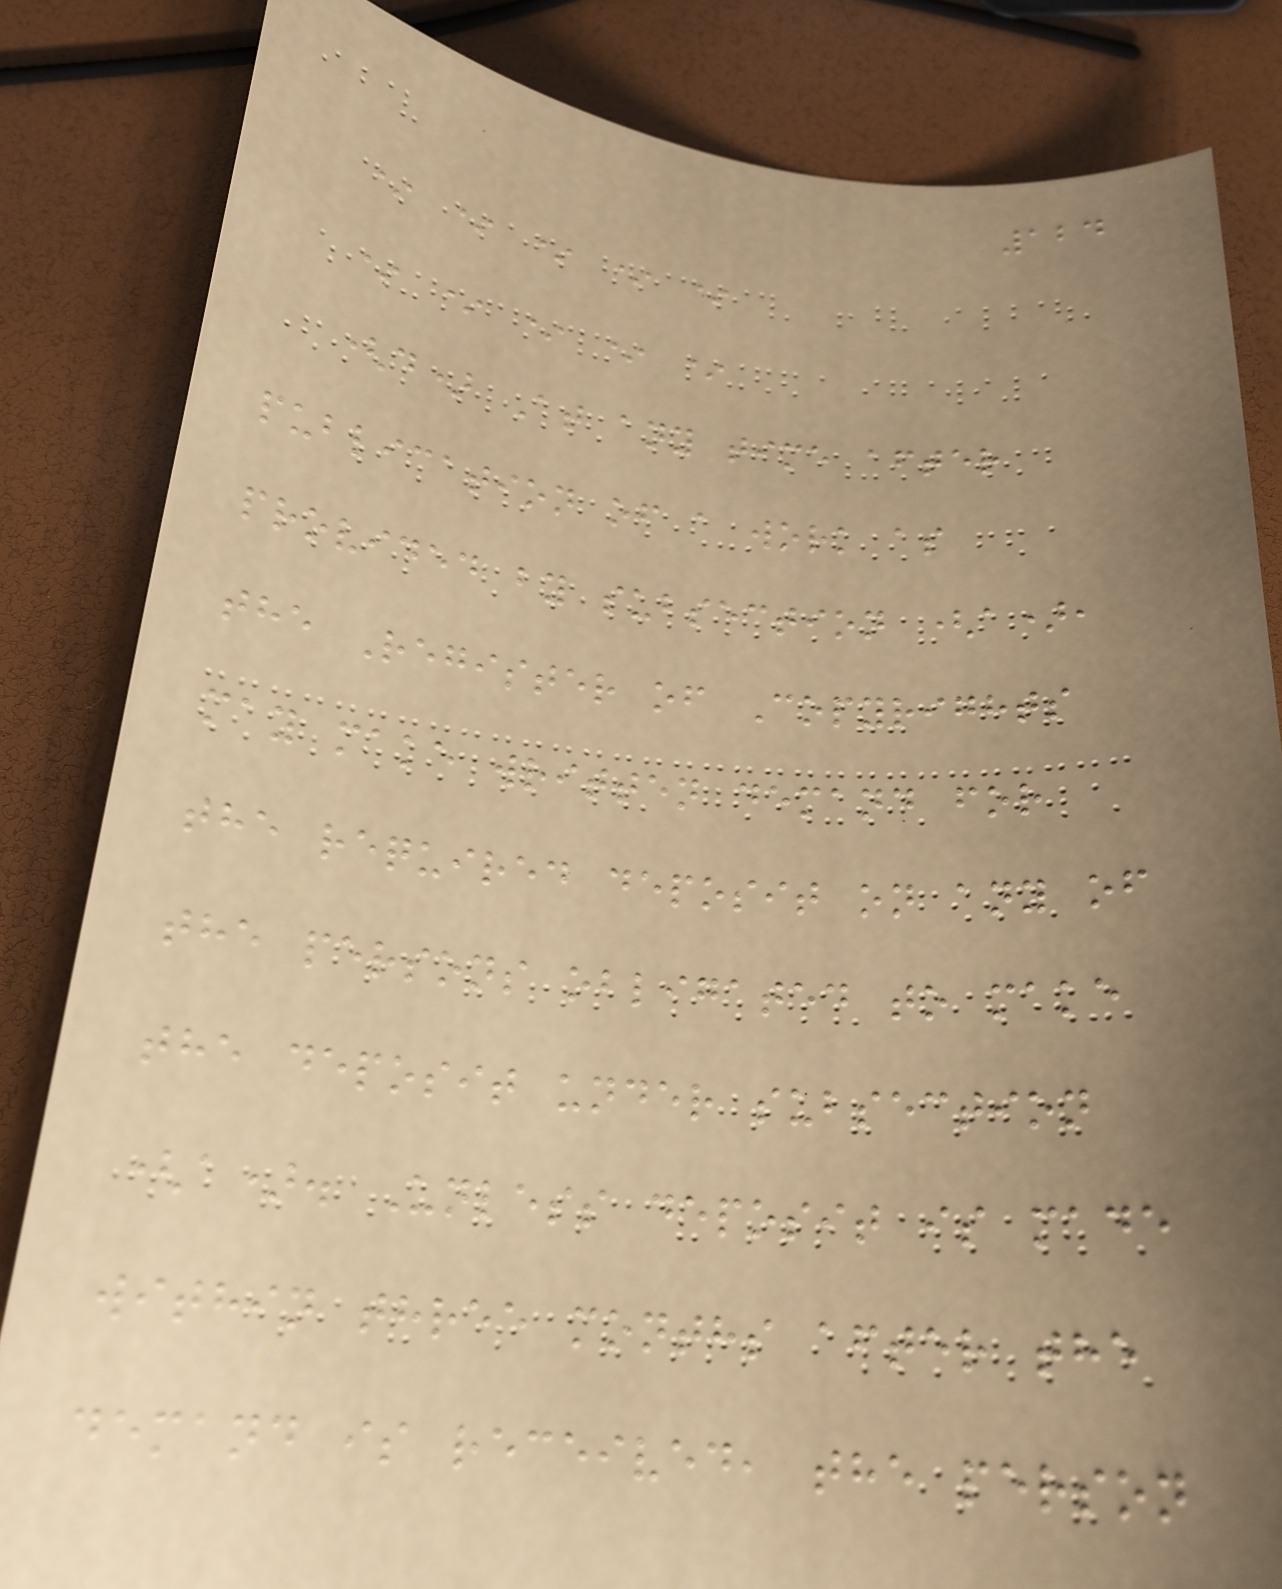124
* * * * *
* * * * *
(d) At any time after
publication of a work as
provided by subsection (a),
the Register of Copyrights
may make written demand for
the required deposit on any of
the persons obligated to make
the deposit under subsection
(a). Unless deposit is made
within three months after the
demand is received, the person
